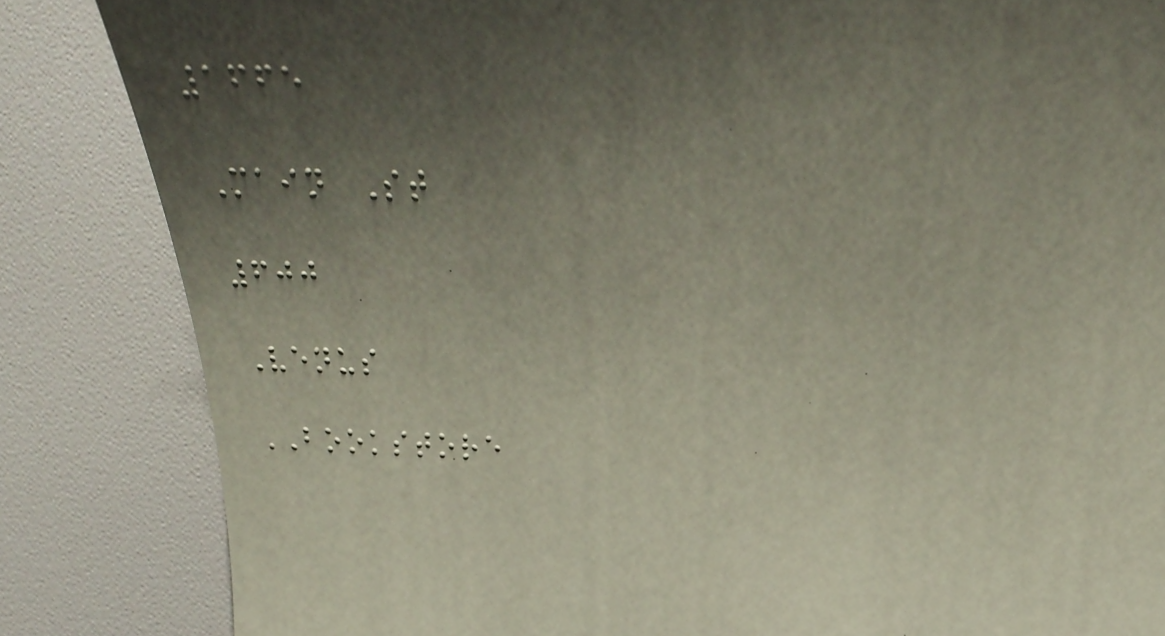1665
Main St
600
Venus
BOOKSTORE
